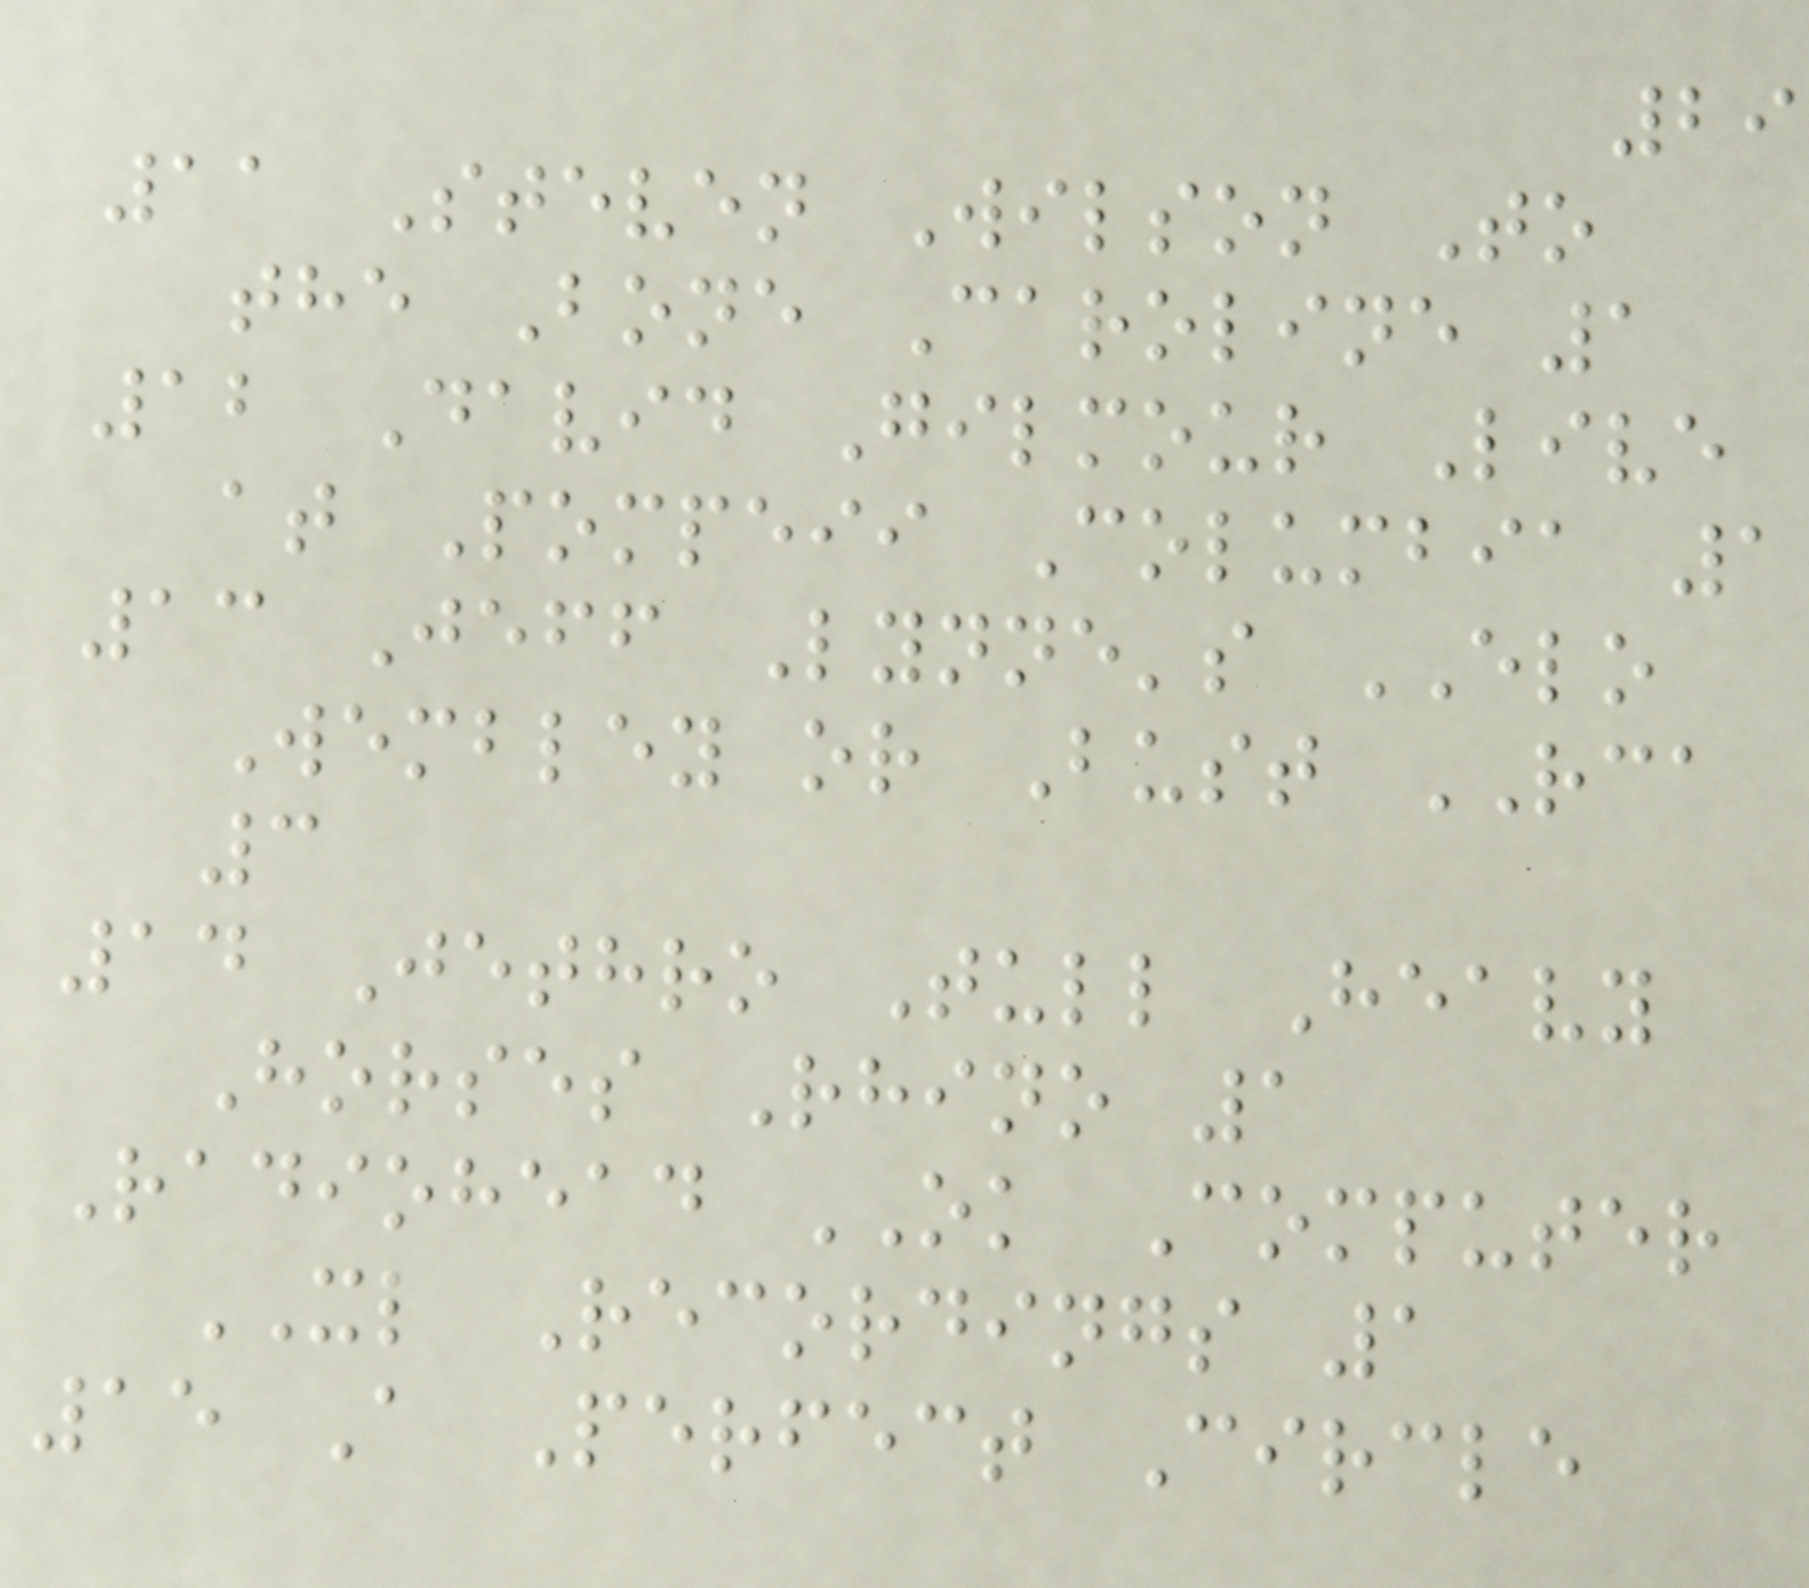29
11 Steven Wilson To
the Bone Caroline 1
12 David Gilmour Live
at Pompeii Columbia 1
13 Jeff Lynne's ELO
Wembley or Bust RCA
3
14 Jethro Tull Heavy
Horses Rhino 1
Radiohead OK Computer
XL Recordings 1
15 A Perfect Circle
